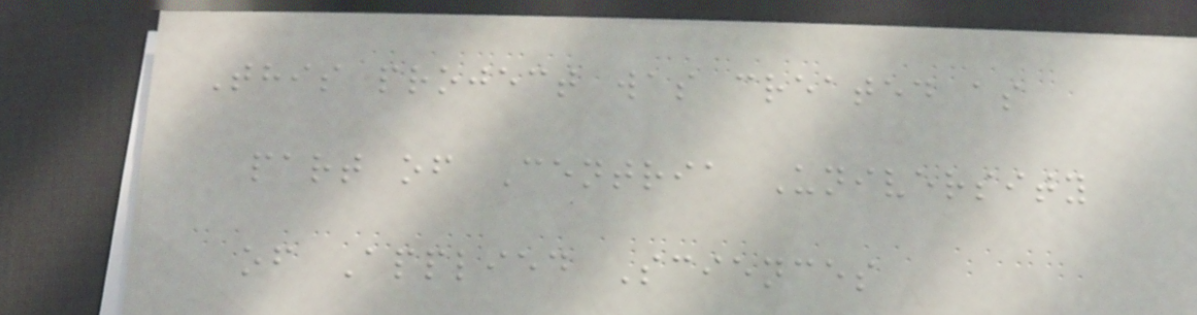This project was created as
part of Centria University
of Applied Sciences
